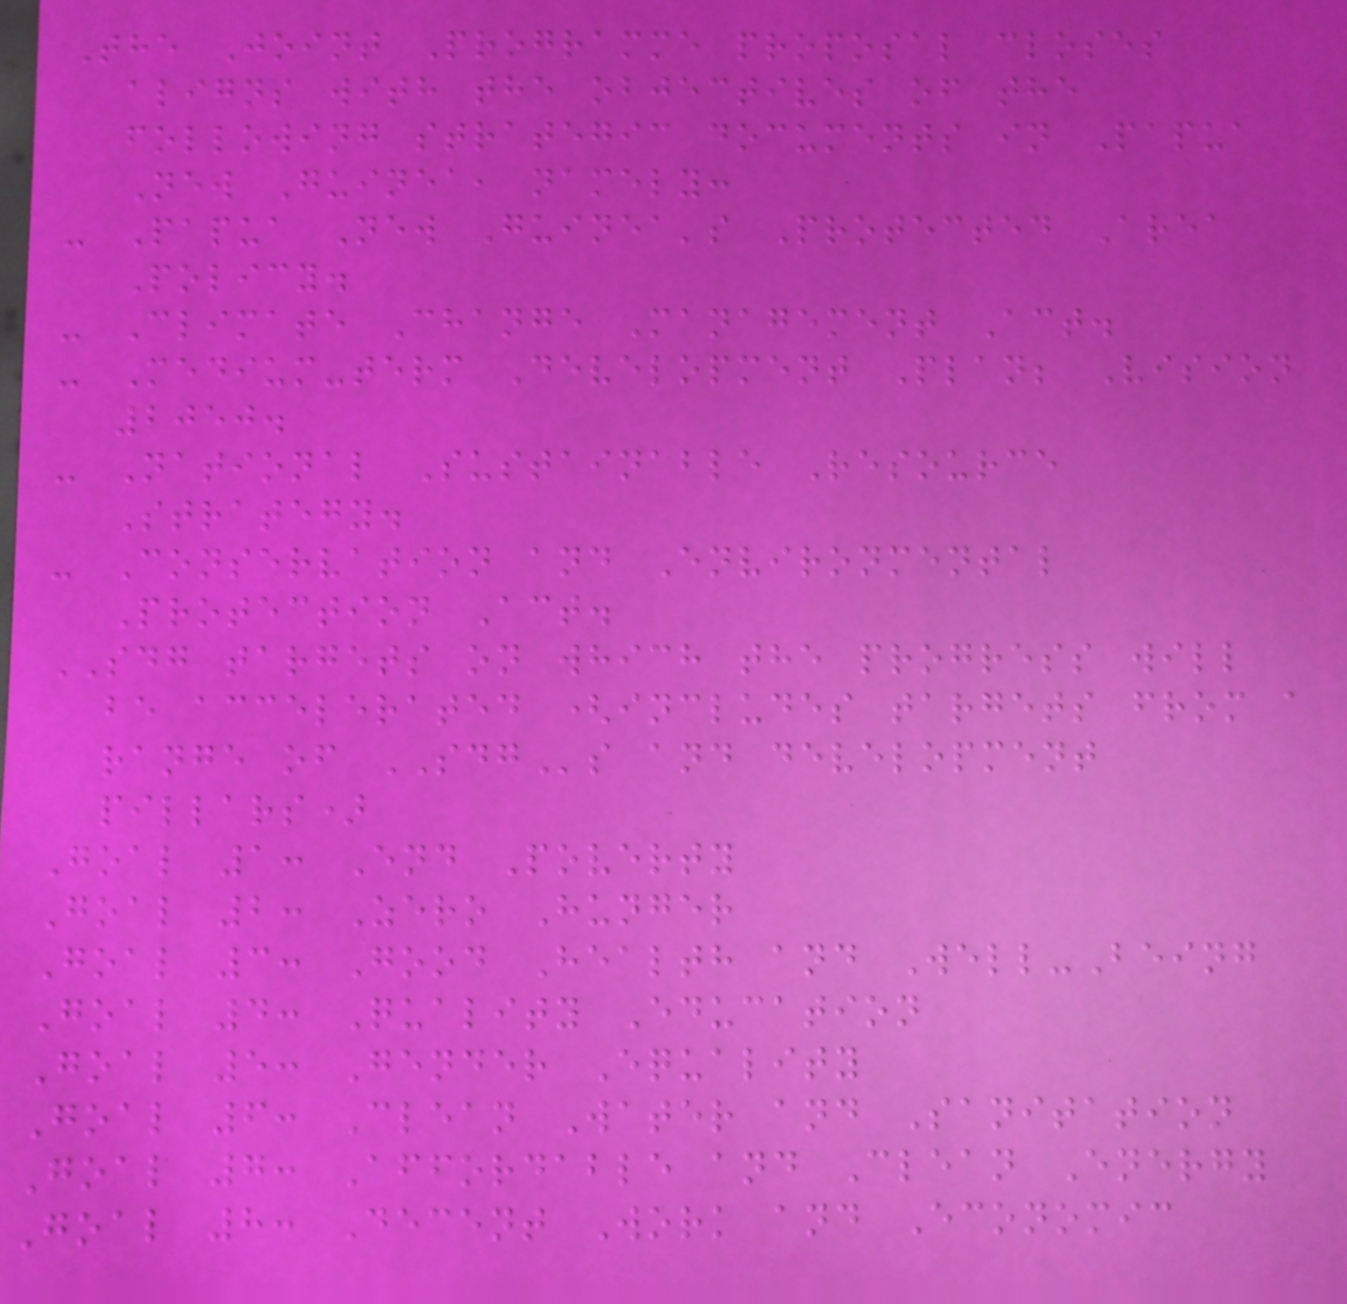The Joint Programme proposal closes
aligns with the objectives of the
following strategic documents in Papua
New Guinea, namely:
- Papua New Guinea's Protected Area
Policy.
- Climate Change Management Act.
- Medium-term Development Plan; Vision
2050.
- National Sustainable Resource
Strategy.
- Conservation and Environmental
Protection Act.
SDG targets on which the progress will
be accelerated (includes targets from a
range of SDGs and development
pillars)
Goal 1: End Poverty
Goal 2: Zero Hunger
Goal 3: Good Health and Well-Being
Goal 4: Quality Education
Goal 5: Gender Equality
Goal 6: Clean Water and Sanitation
Goal 7: Affordable and Clean Energy
Goal 8: Decent Work and Economic
